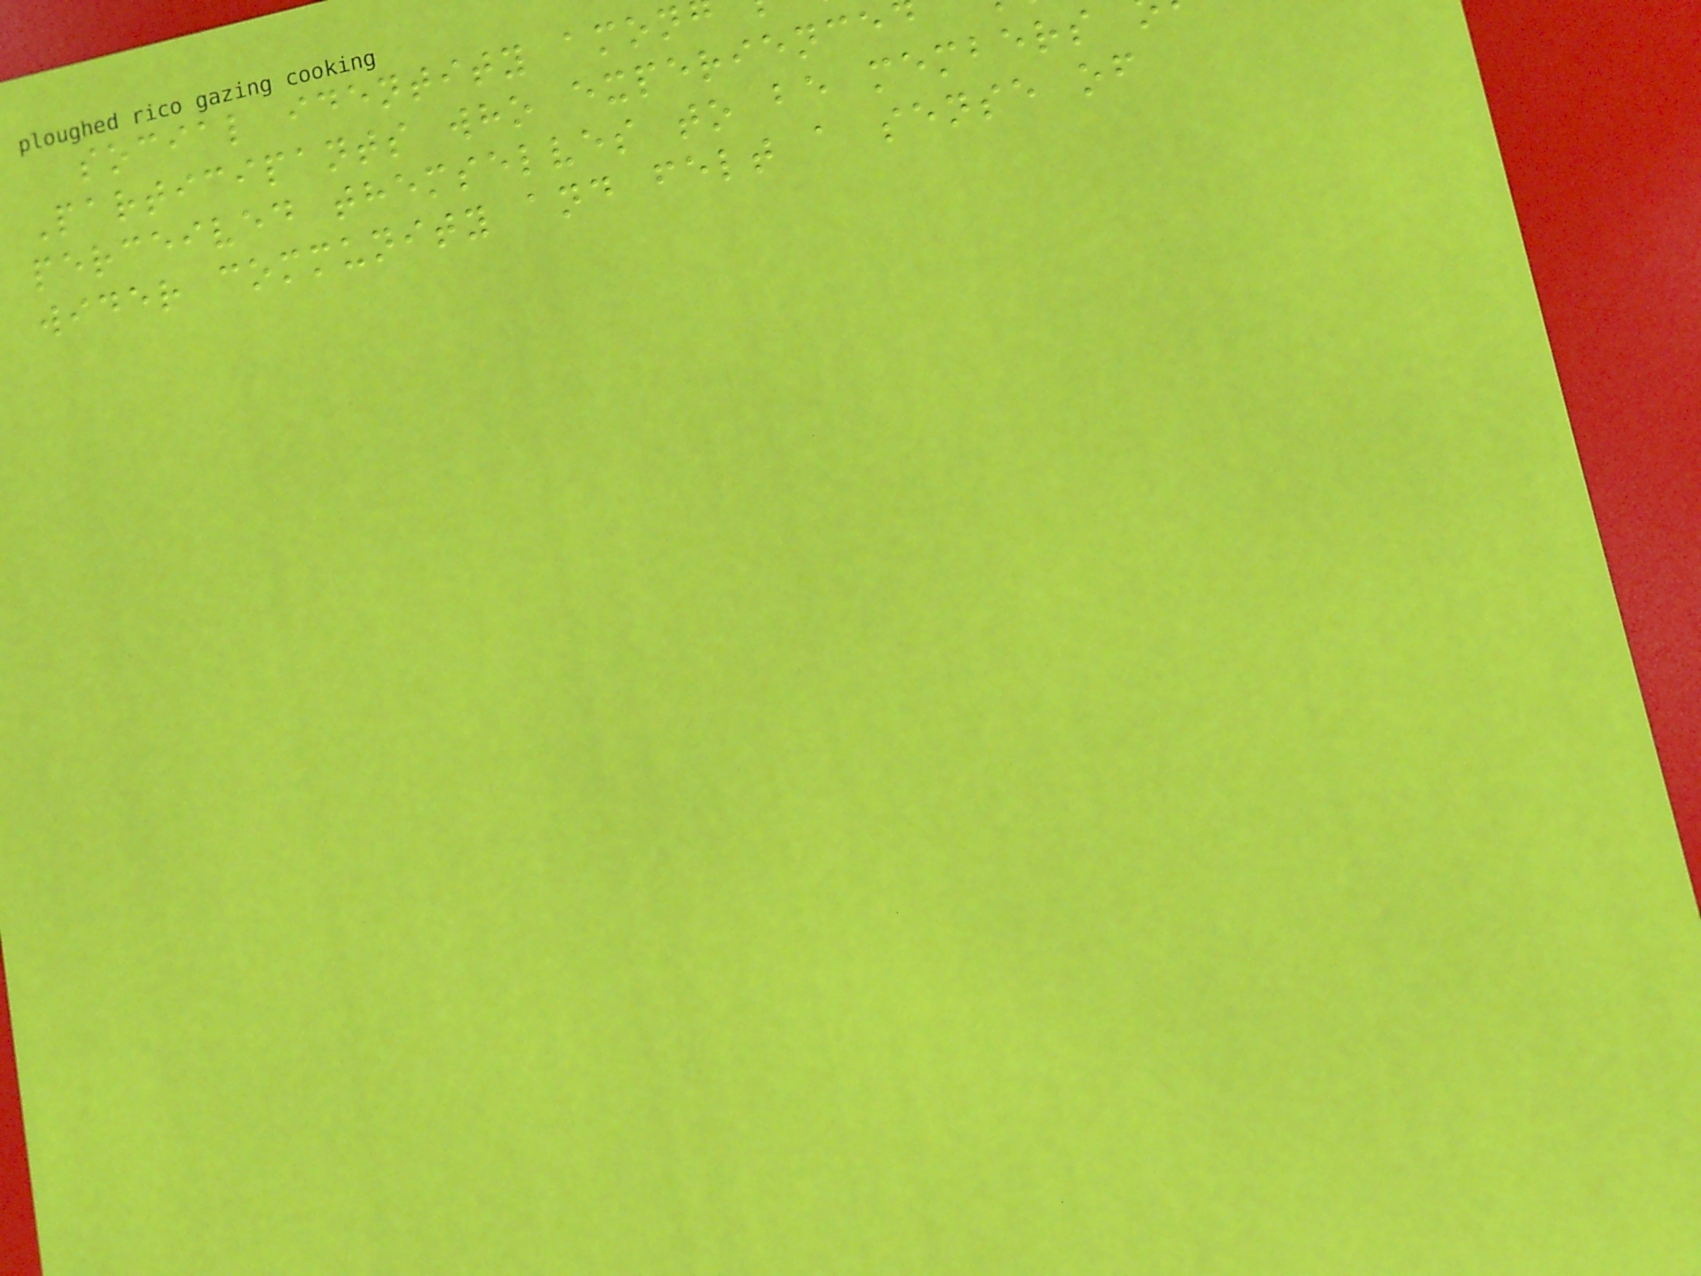social identity amon
Participants who experience
perceived themselves to be members
wider community and felt a sense of
